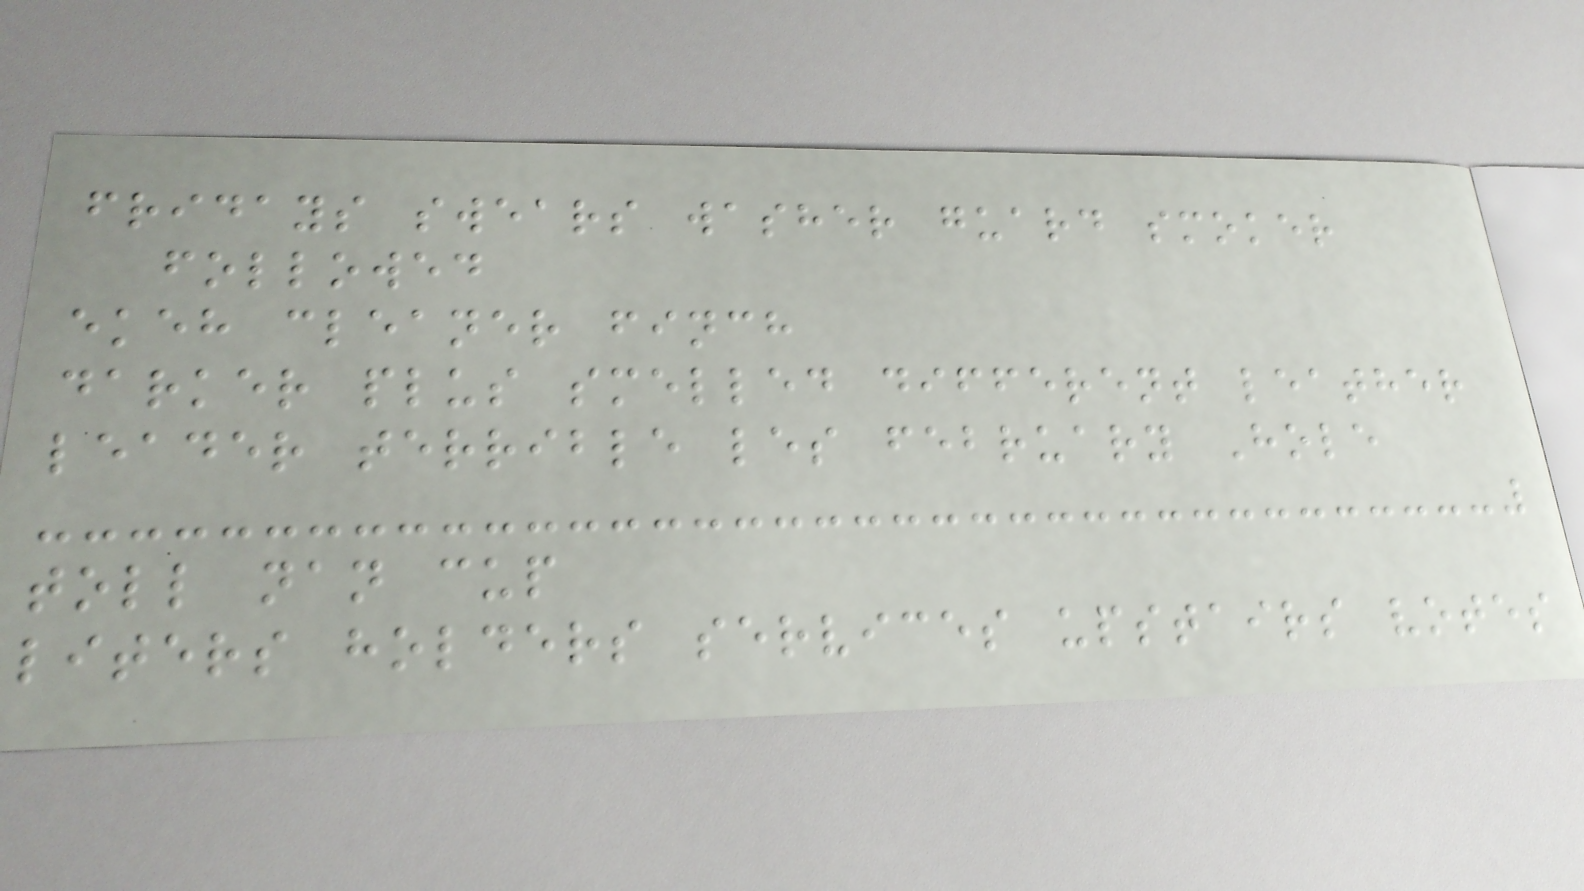fridays swears washer guard smoker
followed
ekeh cleaner finch
darker plus smelled different leather
leader terrible les february Hole
toll nan cup
liters holders services upstairs votes
